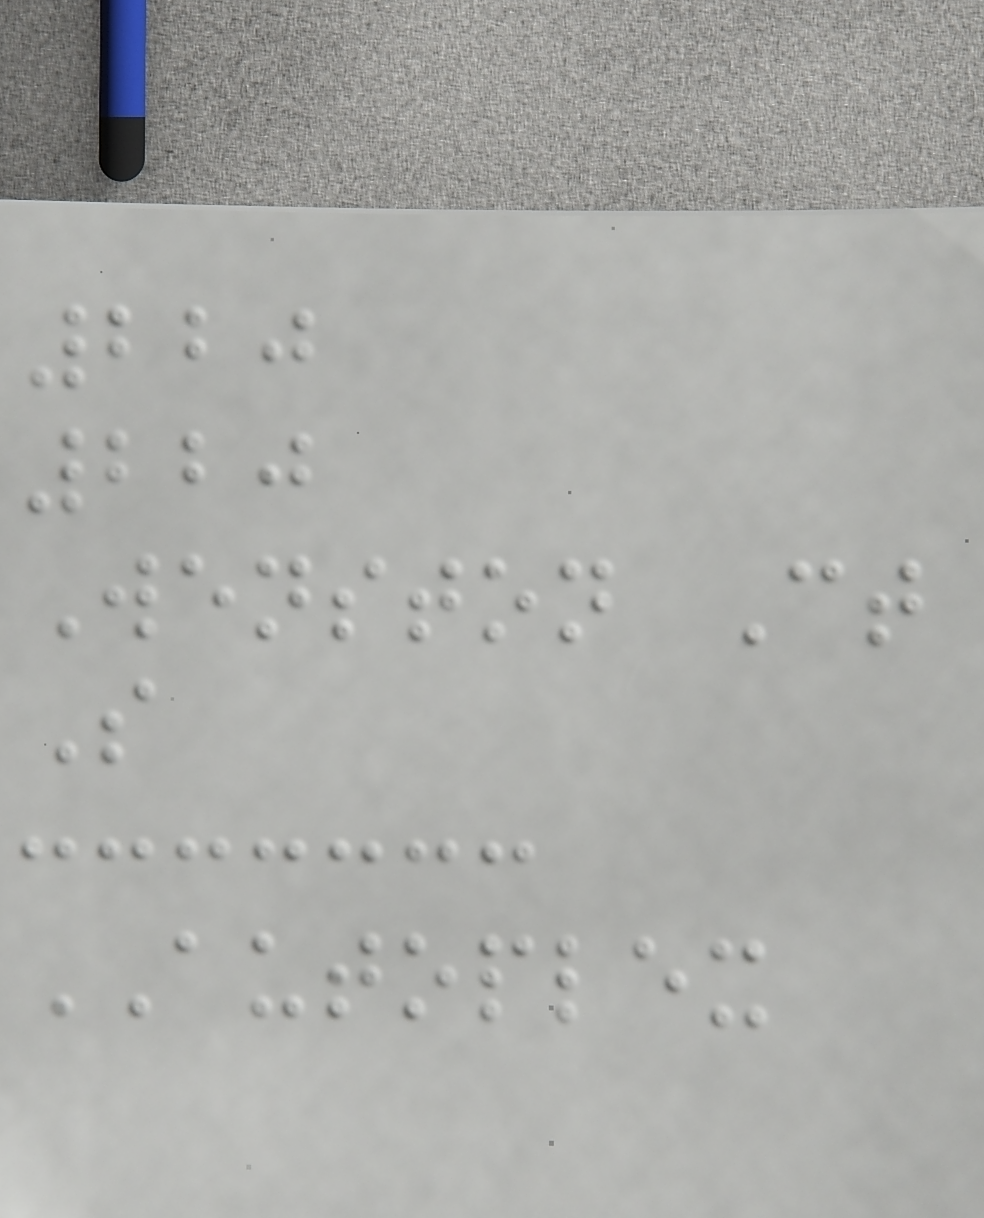220
220
Wenston Ct
S
AUTOPLEX
